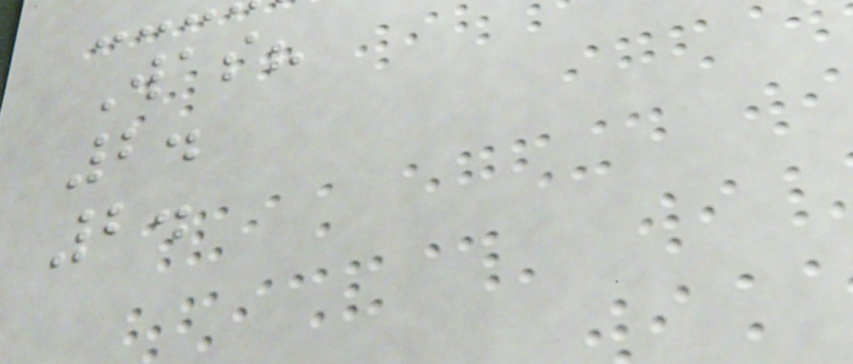Was?
2.
2.
